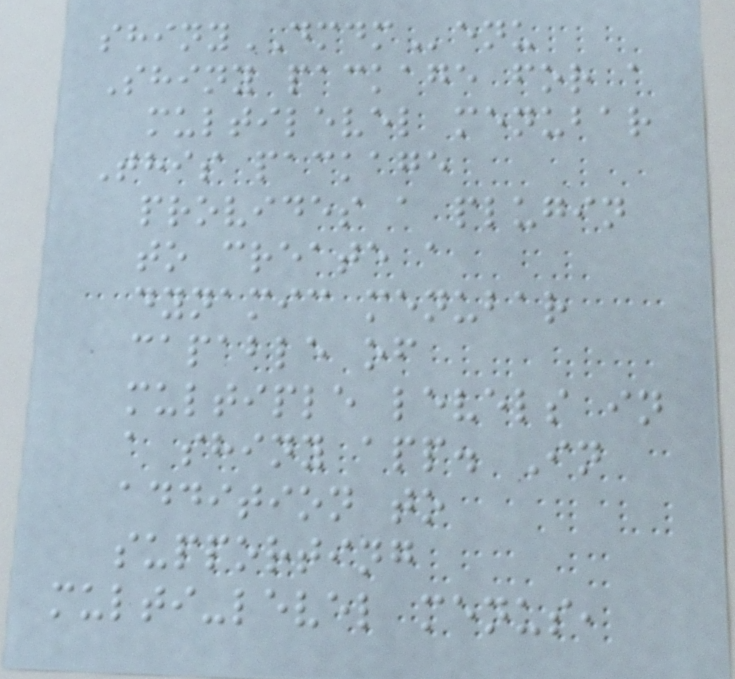shinyDMDMenu
Shiny package for a
multilevel menubar
This package
provides a plugin
to create a
dynamic menubar
capable of
multiple levels in
a shiny app. In
addition to
supporting
multi-level menus,
